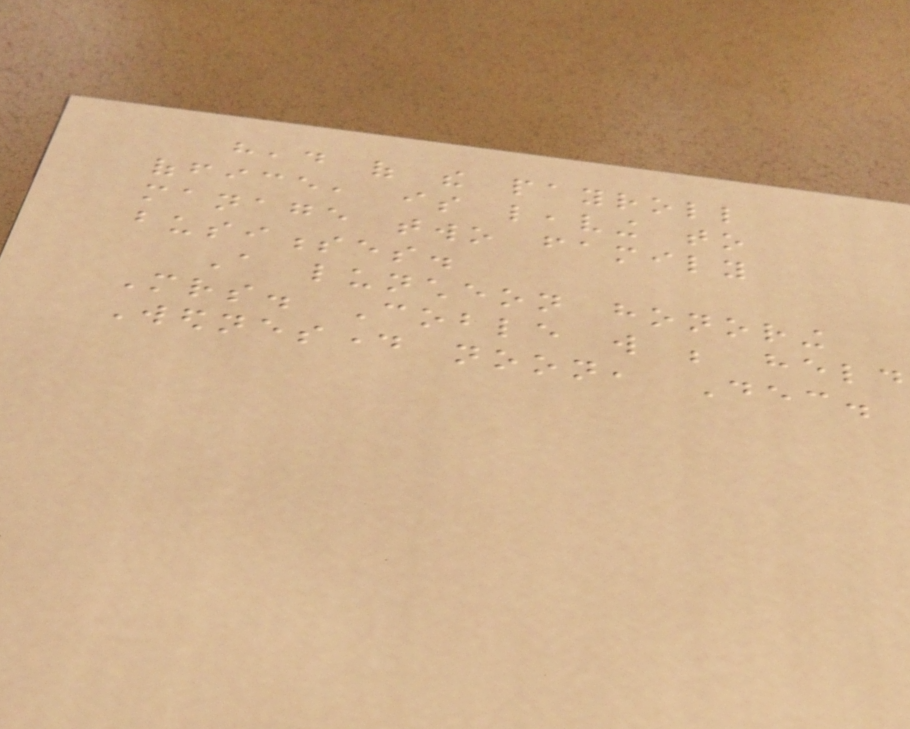head of the payroll
office, is leaving to
manage two family
businesses.
A luncheon honoring
Mrs. Coble will be held
Wednesday noon, Dec.
